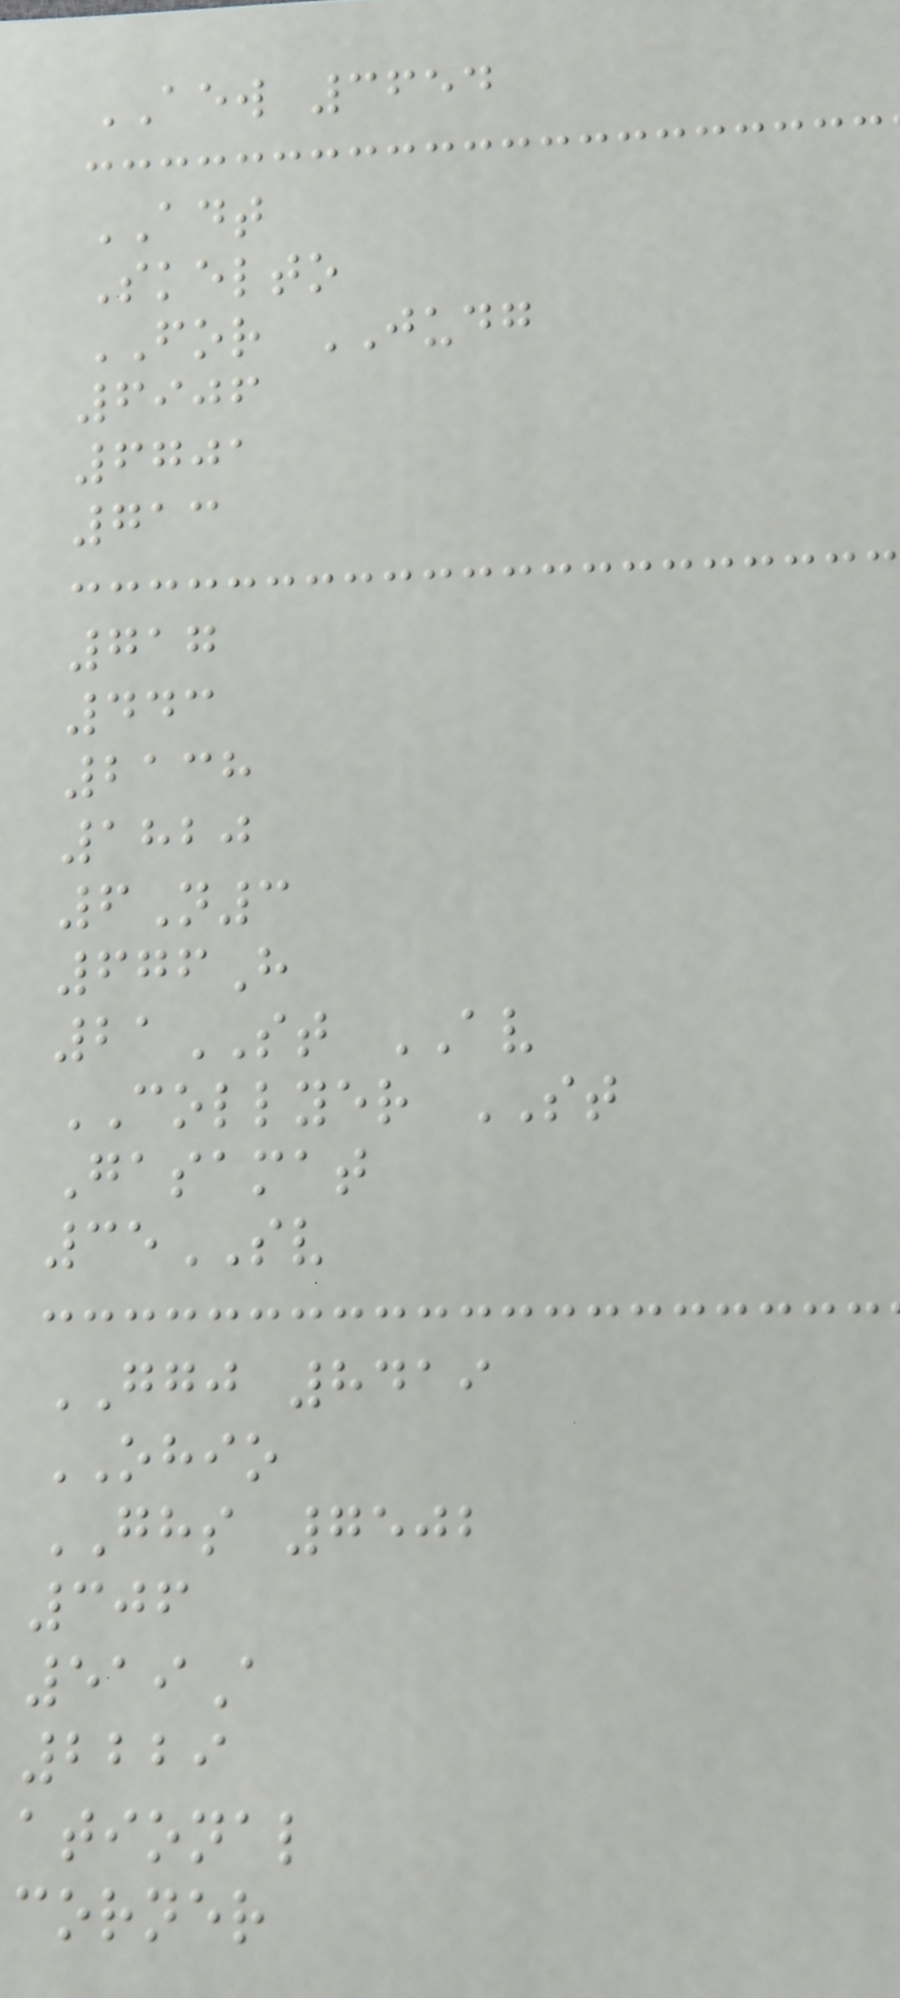AEW 3654
ADT
Skelto
FOR JUDG
6906
6701
713
717
443
2138
1820
6N3
676H
21ST AV
COLLYER ST
Gasamat
35SV
GGJ 8419
OHIO
GHS 7502
306
519A
2229
ational
corner
